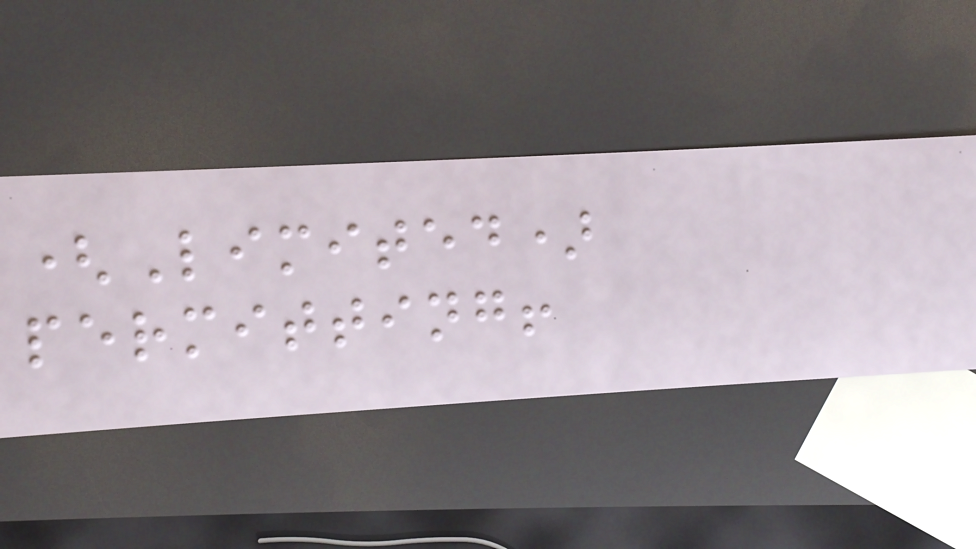(Limited)
permitting!
